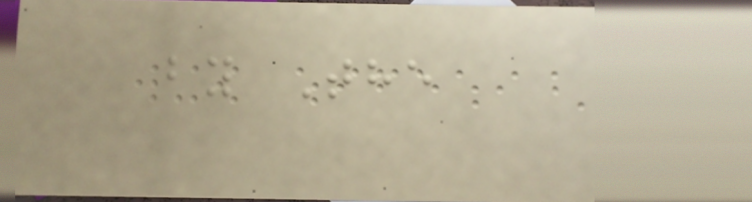by The
